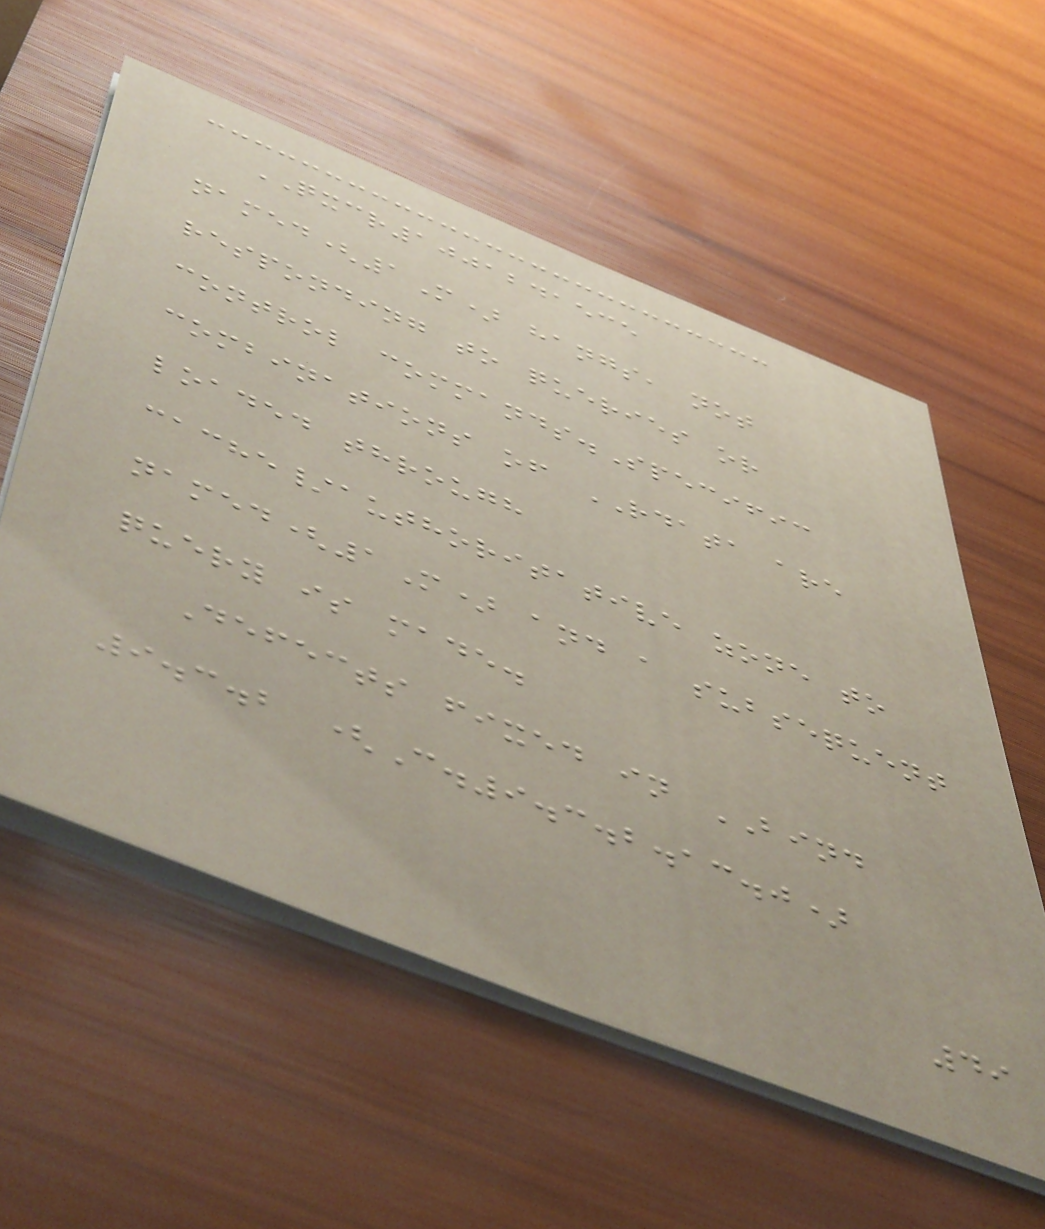QXCR1001241535
named(1M) hangs, not
responding to queries or
control commands.Specific
combinations of RDATA are
loaded through
cache/authoritative zone to
named(1M) and a subsequent
query is made.
Defects fixed in BIND
9.3.2 (C.9.3.2.13.0)
49
